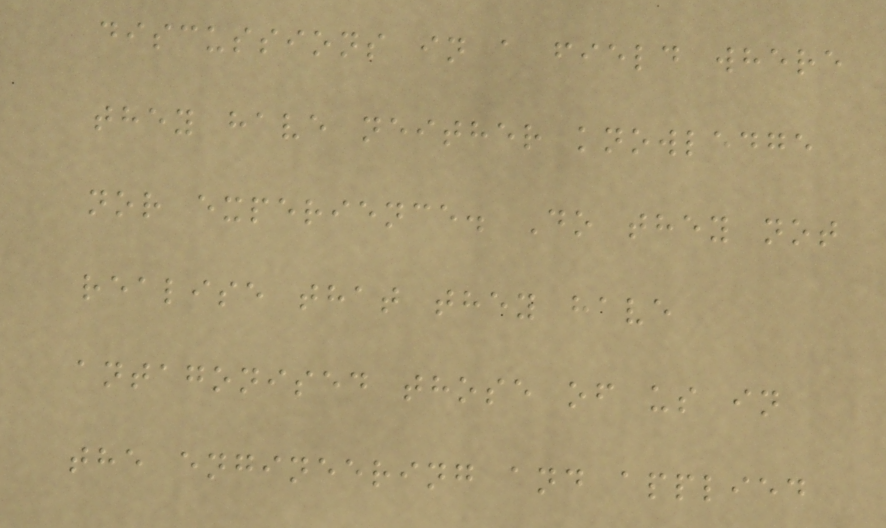discussions in a field where
they have neither knowledge
nor experience. Do they not
realise that they have
antagonised those of us in
the engineering and applied
